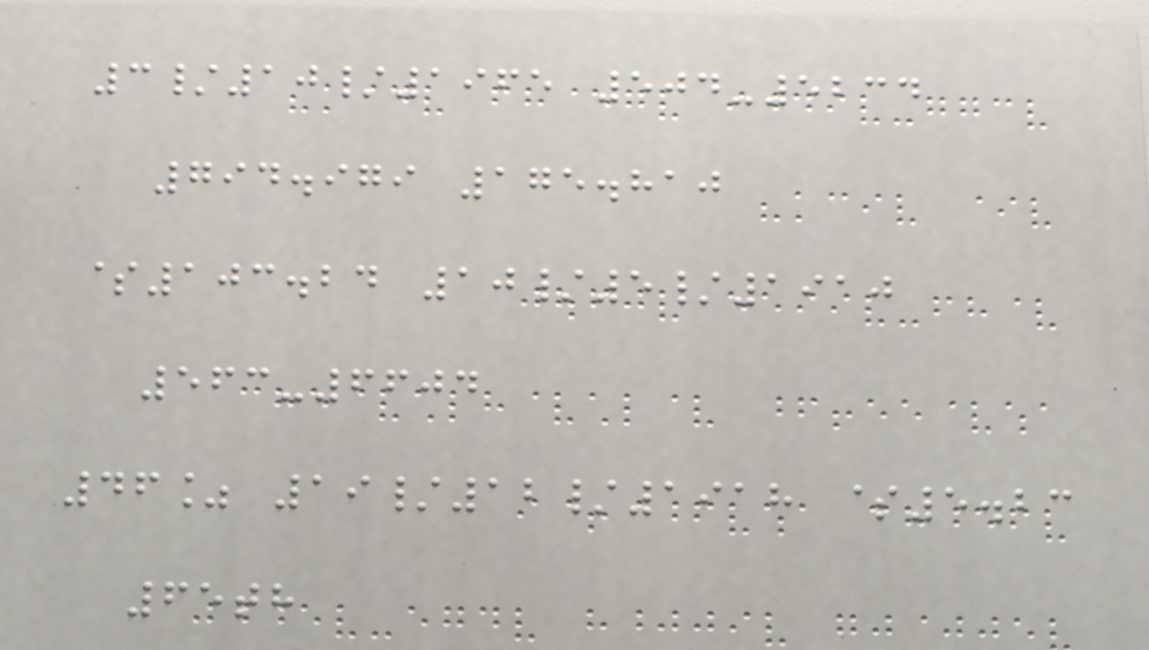3/10/1965 504-5234
794.979 175.810
$103.24 10/5/1910
563-6604
46% 19/12/1918 $5.23
65th
